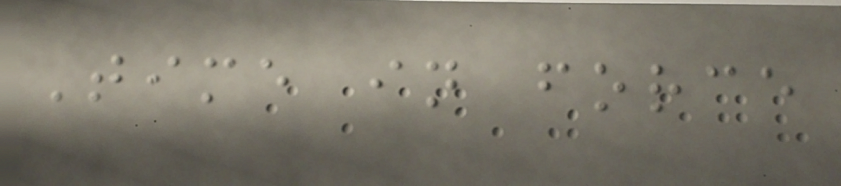Time in force
